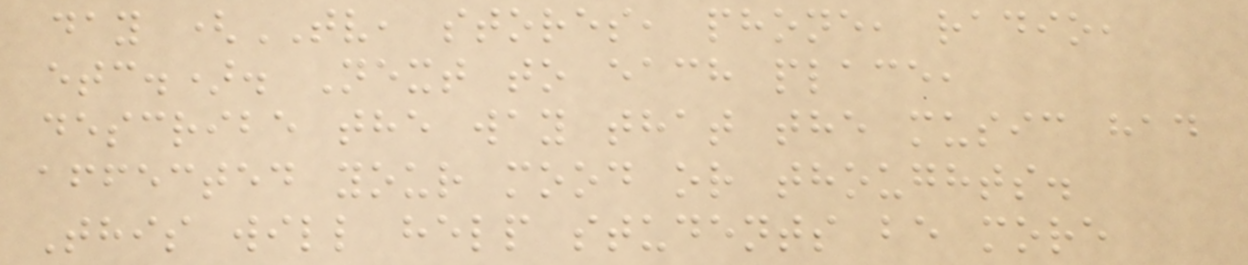day (TV, stores, phone, radio,
etc.). Next to each place,
describe the way that the music had
affected your mood or thoughts.
This will help students be more
